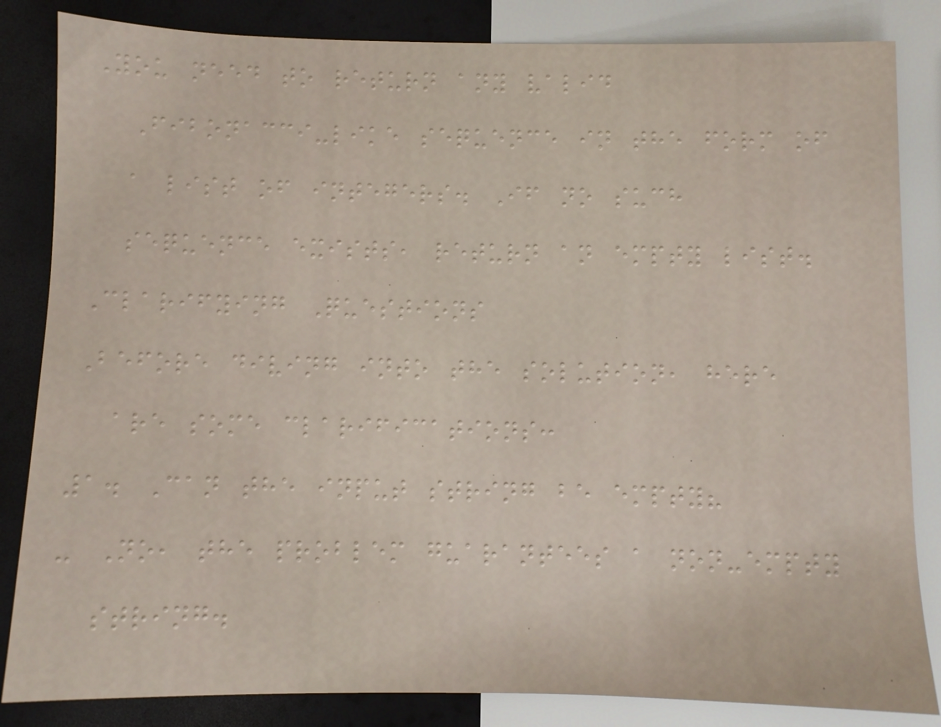You need to return any valid
Fibonacci-like sequence in the form of
a list of integers. If no such
sequence exists, return an empty list.
Clarifying Questions
Before diving into the solution, here
are some clarifications:
1. Can the input string be empty?
- No, the problem guarantees a non-empty
string.
